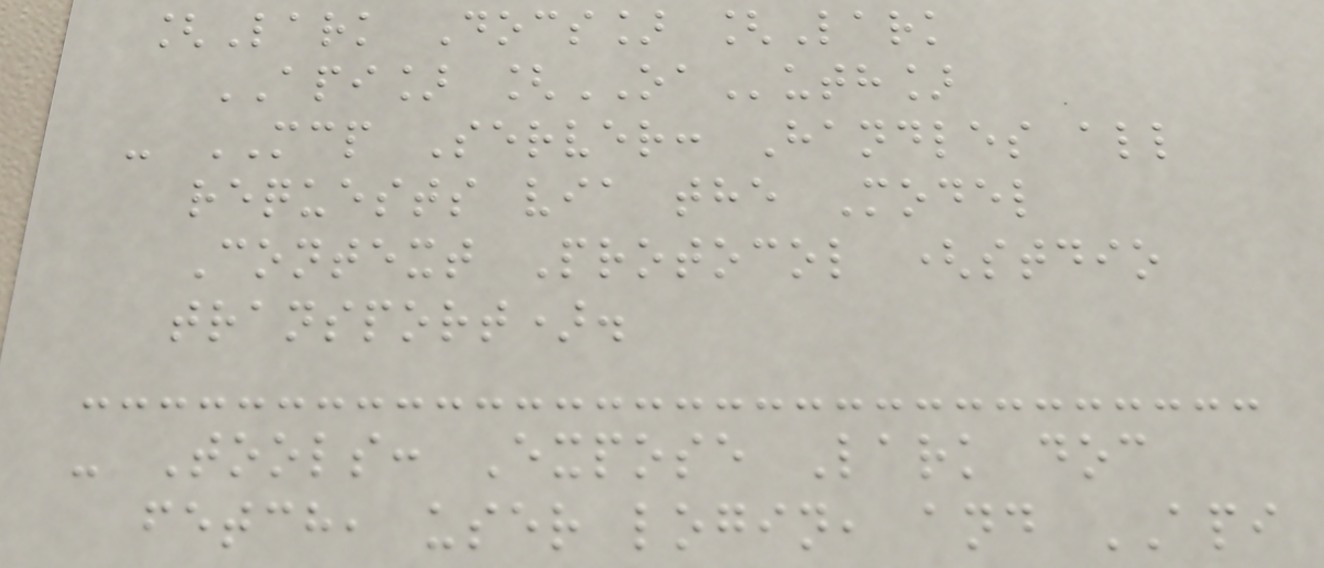[Lark Docs] [Lark
API] [OAuth]
- MCP Server: Handles all
requests via the Model
Context Protocol (stdio
transport).
- Tools: Expose Lark doc
fetch, user login, and API
